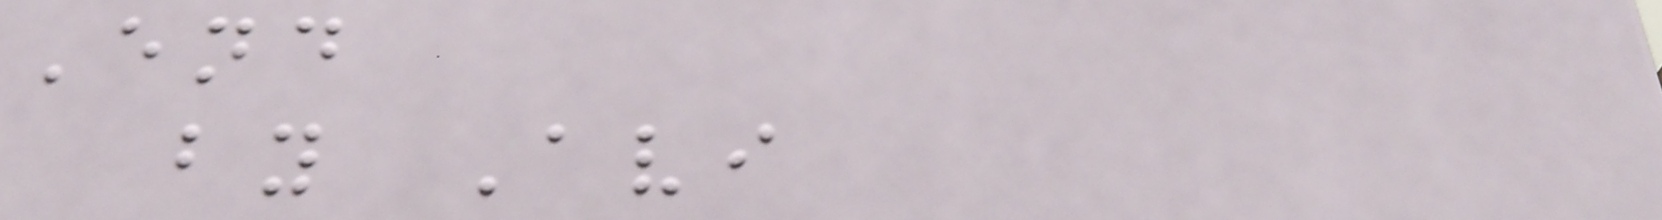End
by Avi
